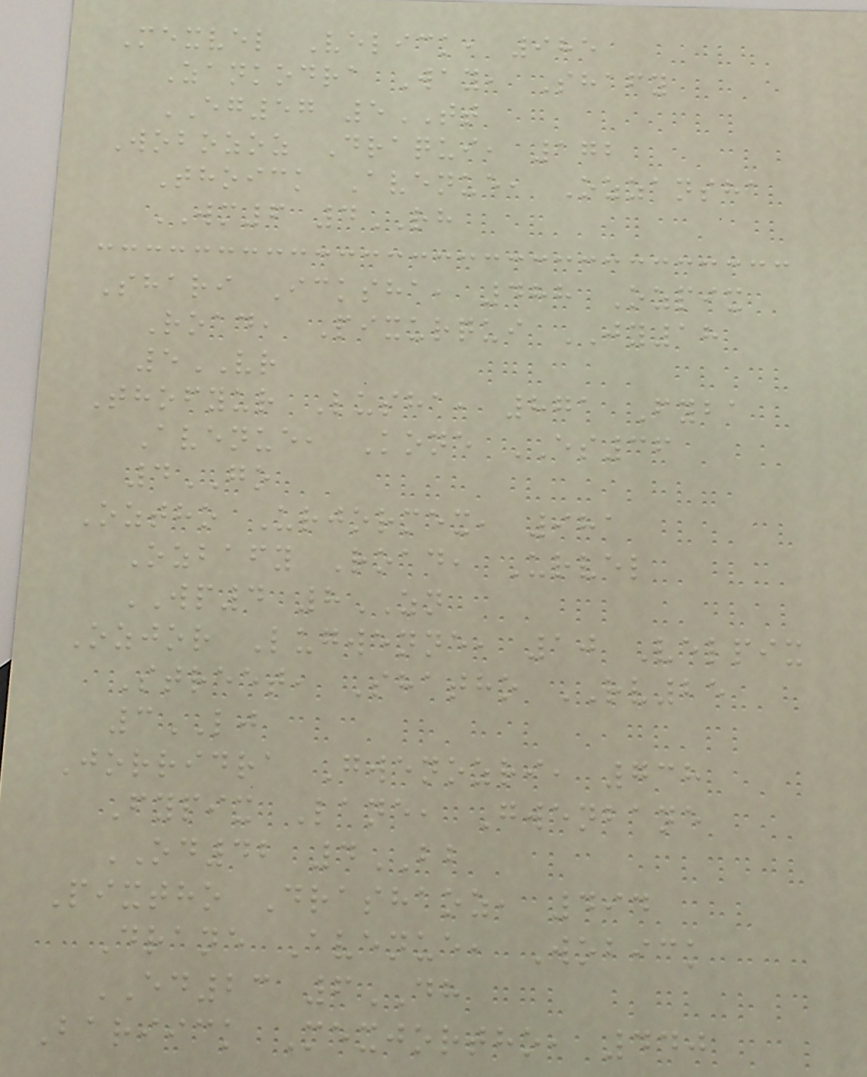Mexvel Velick, 985
Zankodra Way, Shafy
EG57 5TT
Wobozoz Draqui, 172
Thoick Avenue, Ozzansha
WM6 4RH
Shari Icksha, 488 Ozpix
Road, Pixurqui JY18
5VR
Thofyur Lusha, 871 Fyba
Avenue, Kone ES36
4GO
Oztho Urjormex, 981
Ozbafy Road, Urvel
WP4 8ZN
Ozjor Lugwenne, 10 Velpix
Street, Shatho RV25
3LJ
Jorridra Gwenozri, 738
Fypix Lane, Gwenbane
OD42 4BB
Pixtho Drashaoz, 494
Drane Avenue, Wobick
ED23 6DH
Bariick Mexjortho, 440
